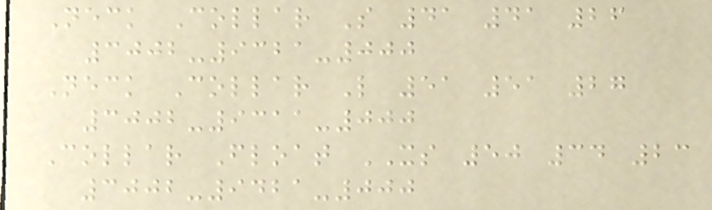Neck Collar S 41 41 26
3002-9321-000
Neck Collar L 51 51 27
3002-9311-000
Collar Float XS 50 34 23
3002-9421-000
